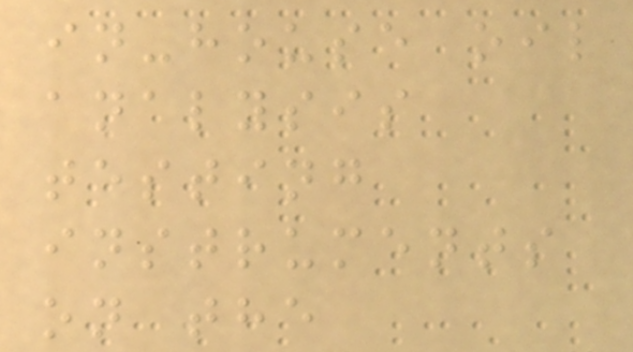in-house oil
analysis
testing
instruments
on the
